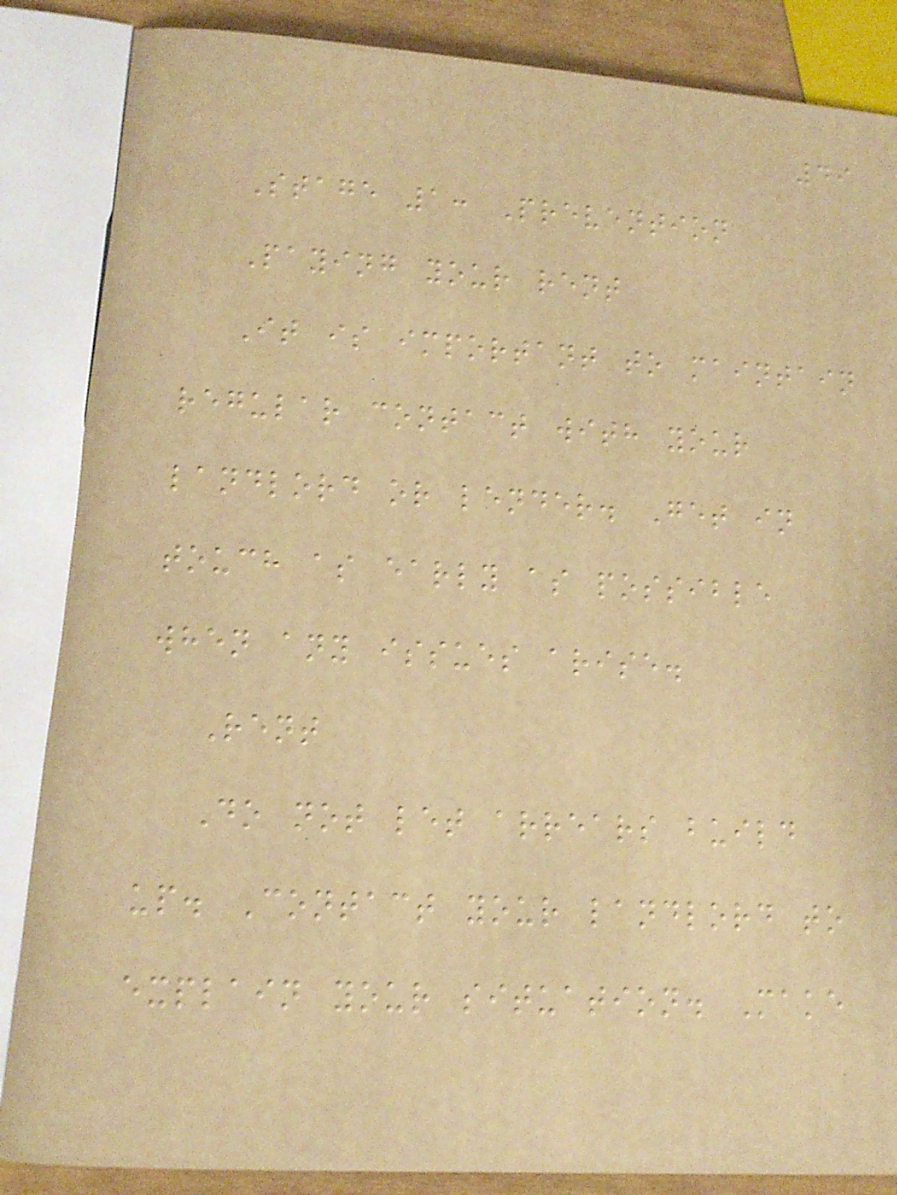49
Stage 1: Prevention
Paying your rent
It is important to maintain
regular contact with your
landlord or lender. Get in
touch as early as possible
when any issues arise.
Rent
Do not let arrears build
up. Contact your landlord to
explain your situation. Make
